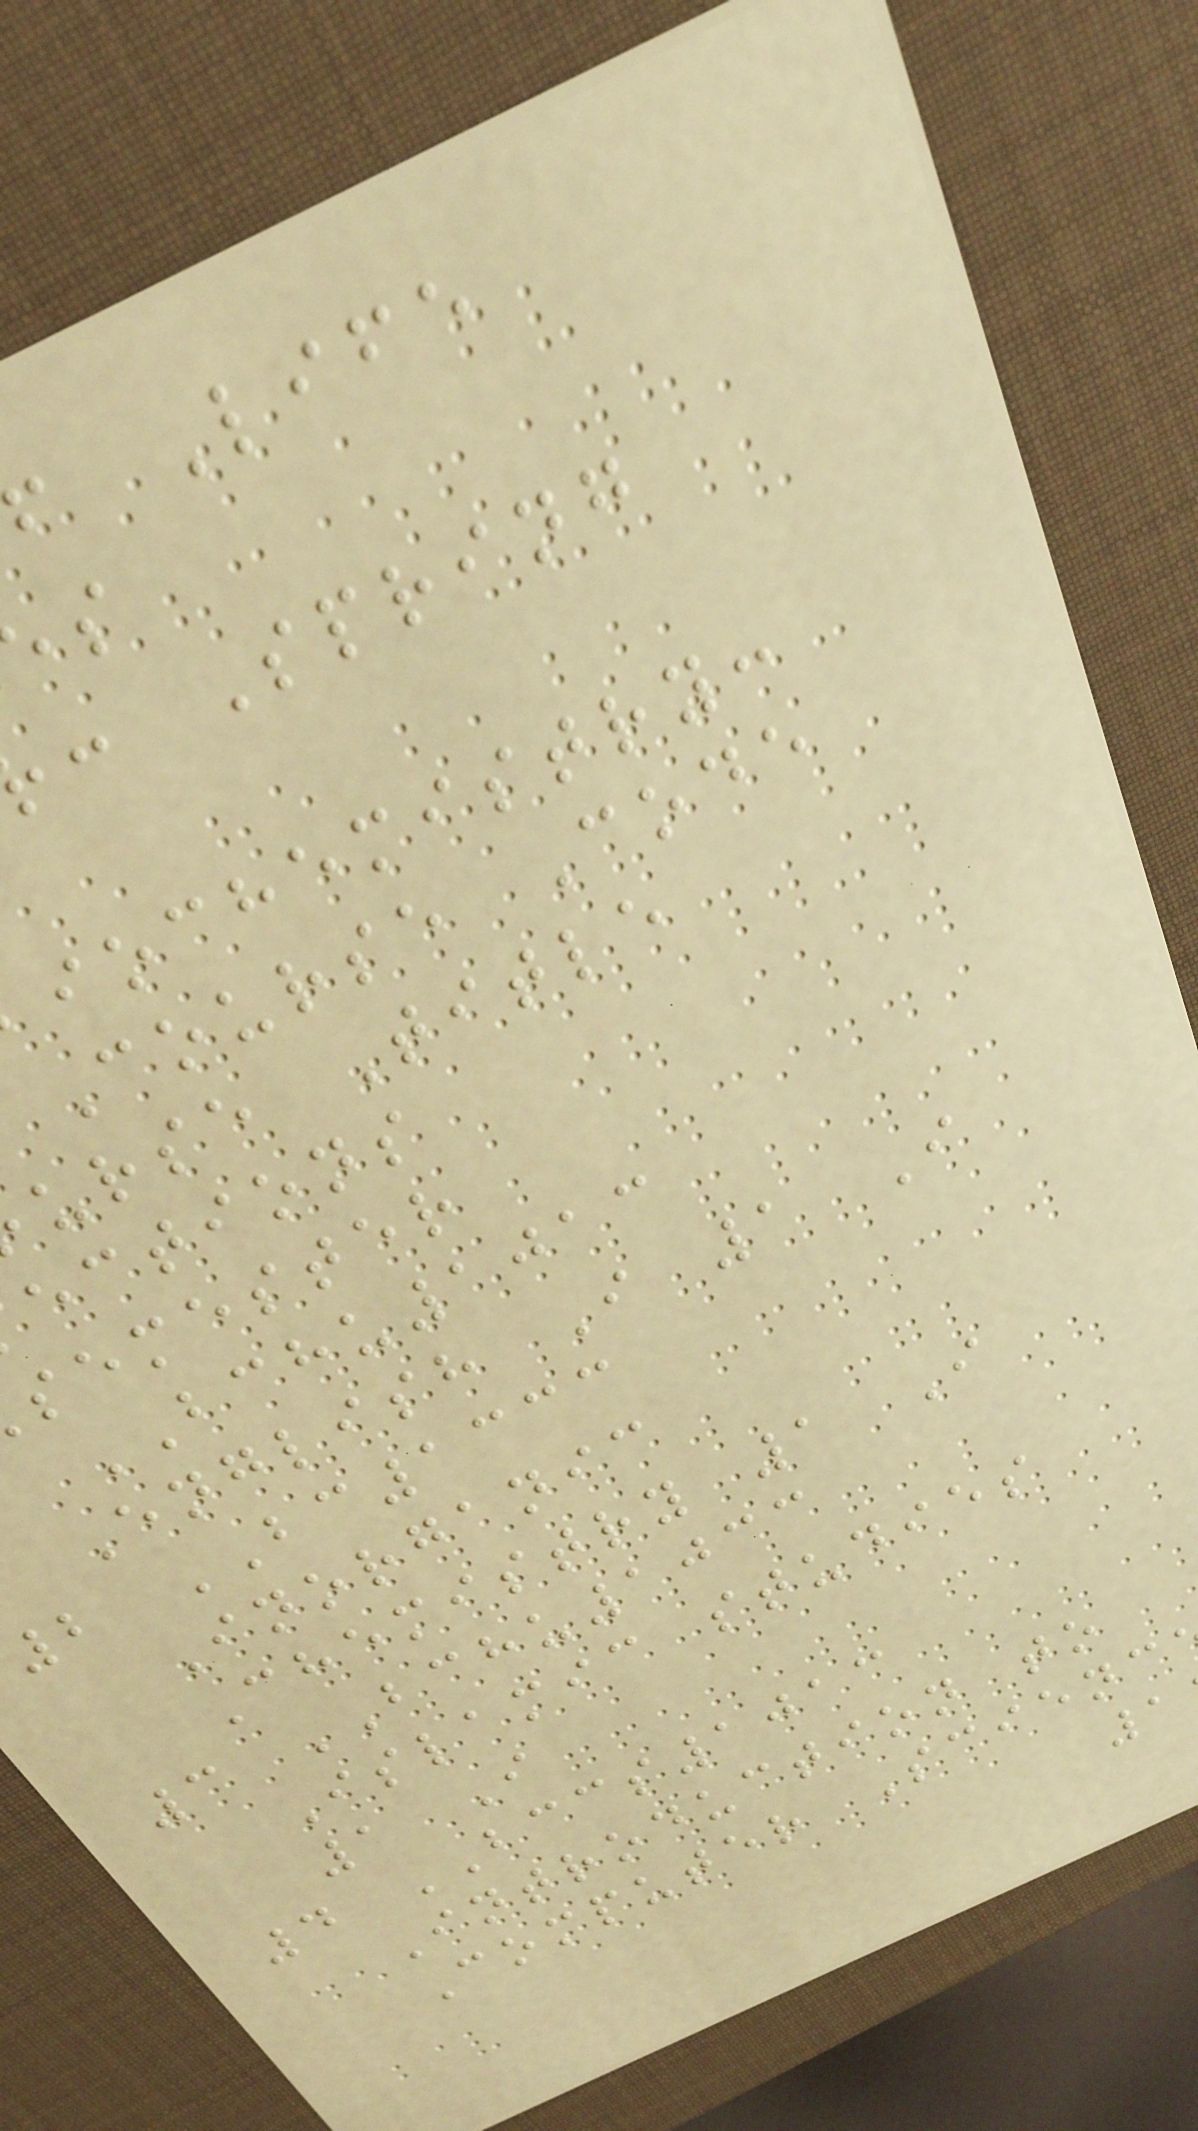f Life
: Spring
iochemistry:
Course Code
urse Title
ections
semester
BCHU1013
English I 1 I
2 BC1333
Inorganic
Chemistry 1 I
3 BCHU1033
Islamic studies
1 I
4 BCCS1013
Introduction to
Computer Scienc
